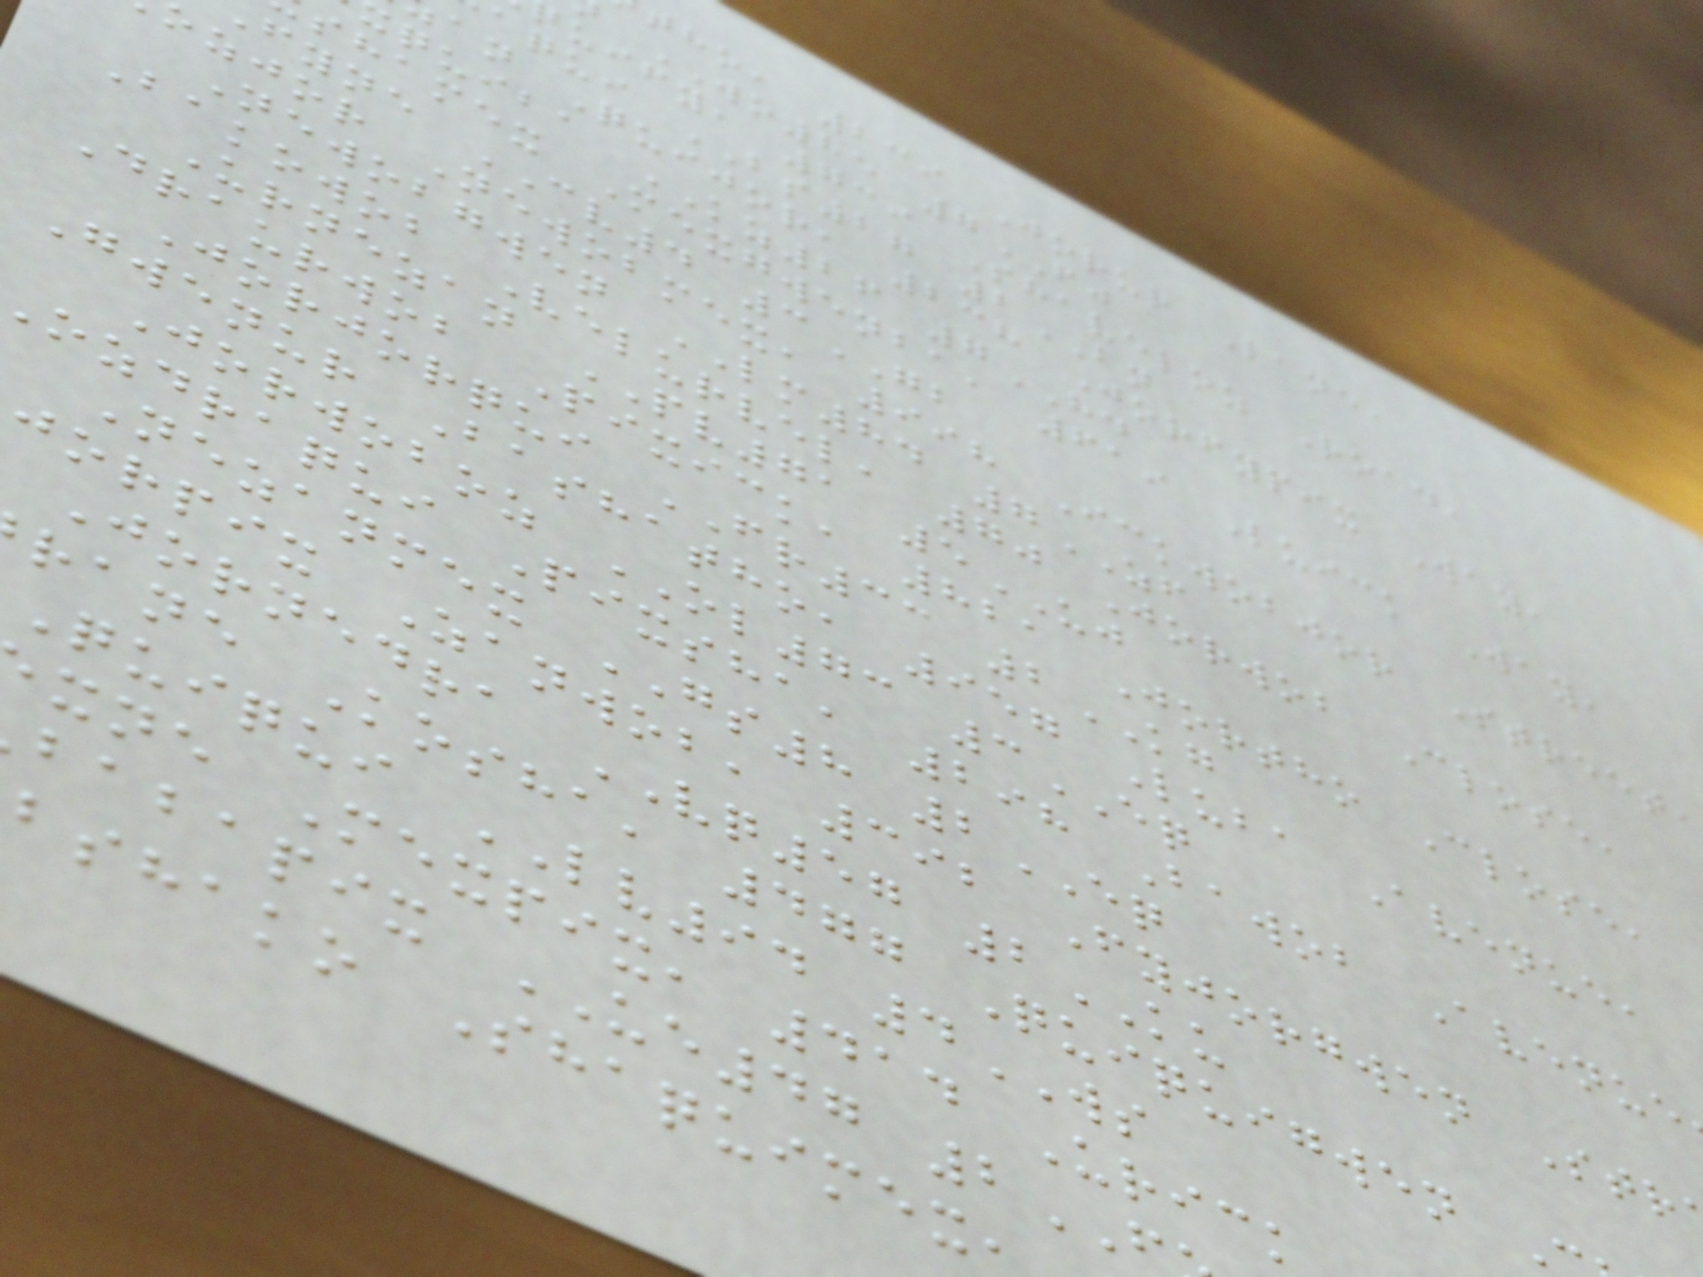tho, 239 Jorur Lane,
WO85 7FJ
uify, 739 Shaveloz Road,
aqui BS27 2BN
an Quijor, 238 Jorfypix Way,
quiba KZ26 7HD
shamex Mexgwenba, 619 Luick Way,
fyne CV4 3GB
zjor Newobmex, 998 Ickwobjor Street,
Newobgwen LM84 7ZF
Bakowob Velurvel, 70 Jorwob Close,
Urnezan PV71 5UJ
Draurwob Pixick, 821 Jortho Close,
Jorjorqui FR33 2KG
Gwenur Bashatho, 957 Luba Avenue,
Jorwoboz OL73 3EQ
ozdraqui Pixsha, 298 Bawob Avenue
Nezanmex GS8 2EQ
jorpix Zanwob, 392 Fyjorgwen Str
Jornedra VQ57 2KU
rane Kosha, 477 Quiquigwen
Quiqui LV94 4WS
xne Mexpix, 414 Urick
babapix UE47 2
bshako Shaquimex
